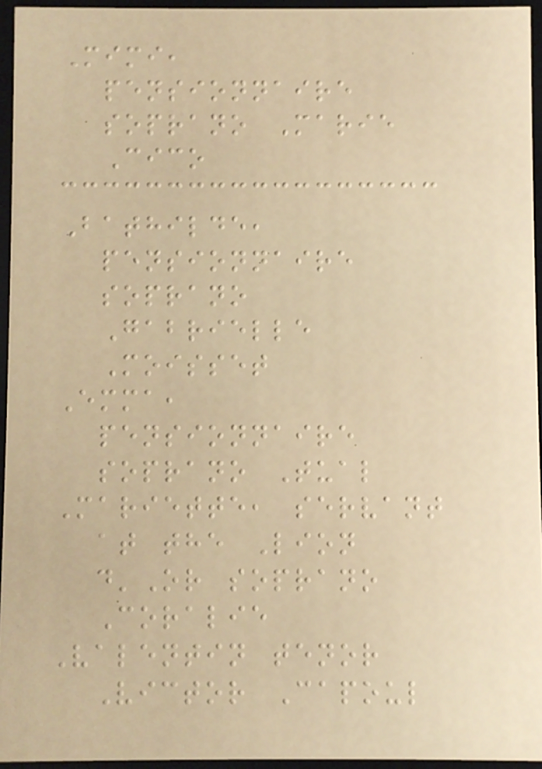Mimi,
pensionnaire
soprano Marie
Cico
Bathilde,
pensionnaire
soprano
Gabrielle
Moisset
Emma,
pensionnaire
soprano Tual
Mariette, servant
at the Lion
d'Or soprano
Coralie
Valentin tenor
Victor Capoul
